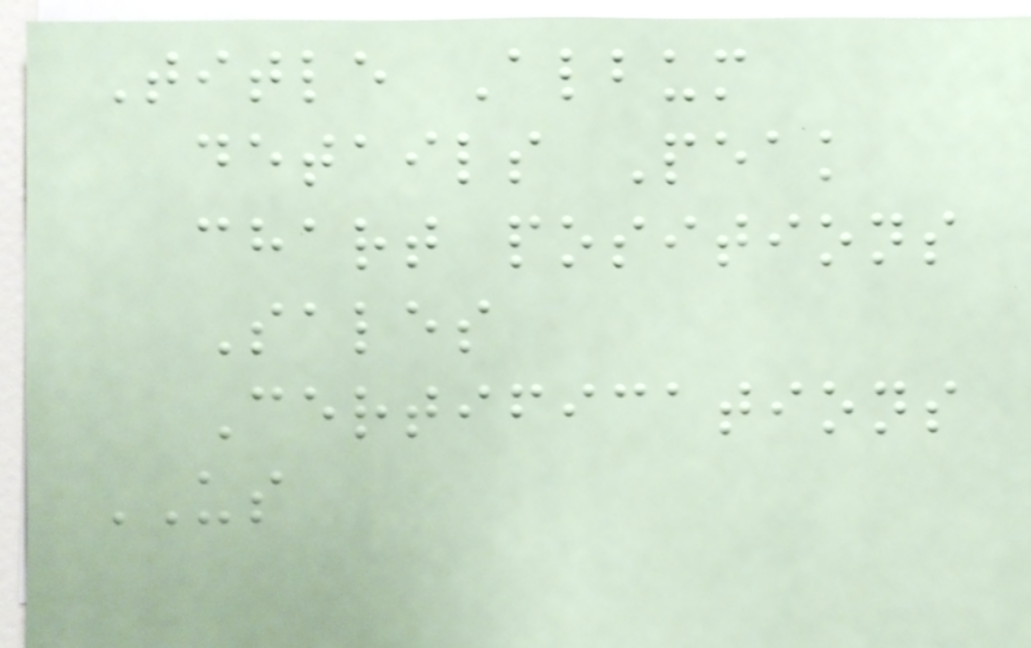Title Album
details Peak
chart positions
Sales
Certifications
US
